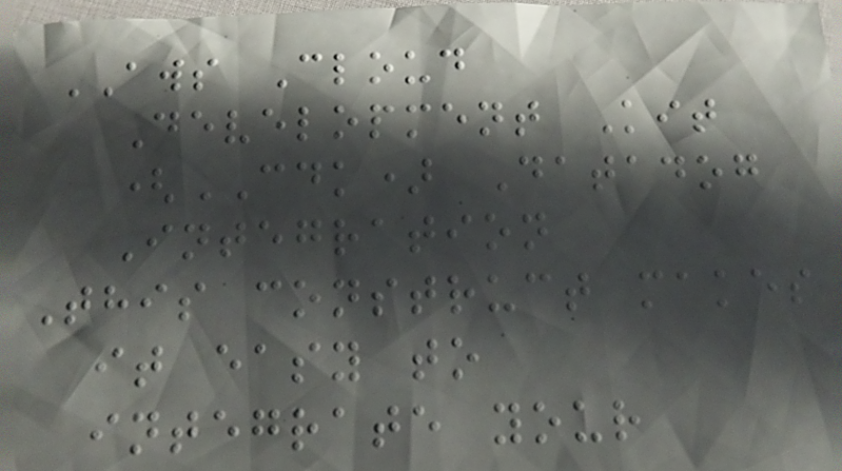AWS Cloud
Development Kit
(CDK) Datadog
Integration
This construct makes
it easy to
integrate your
